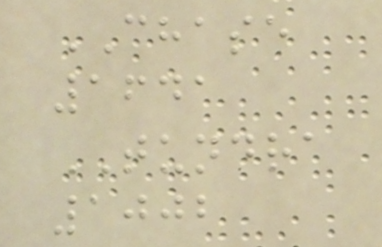CHASE
1641
TUNDRA
1002
